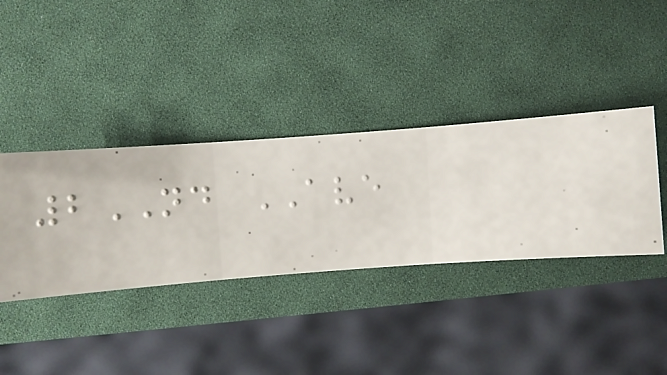2ND AVE
